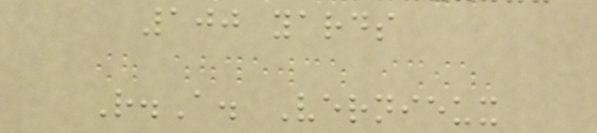100 yards
R.A. Vernieux
